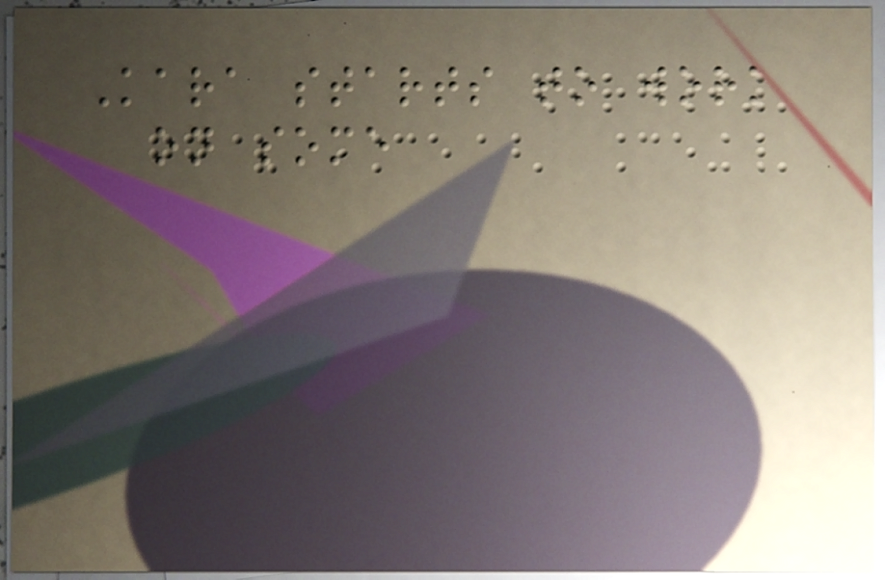Kara starts to work
on some
